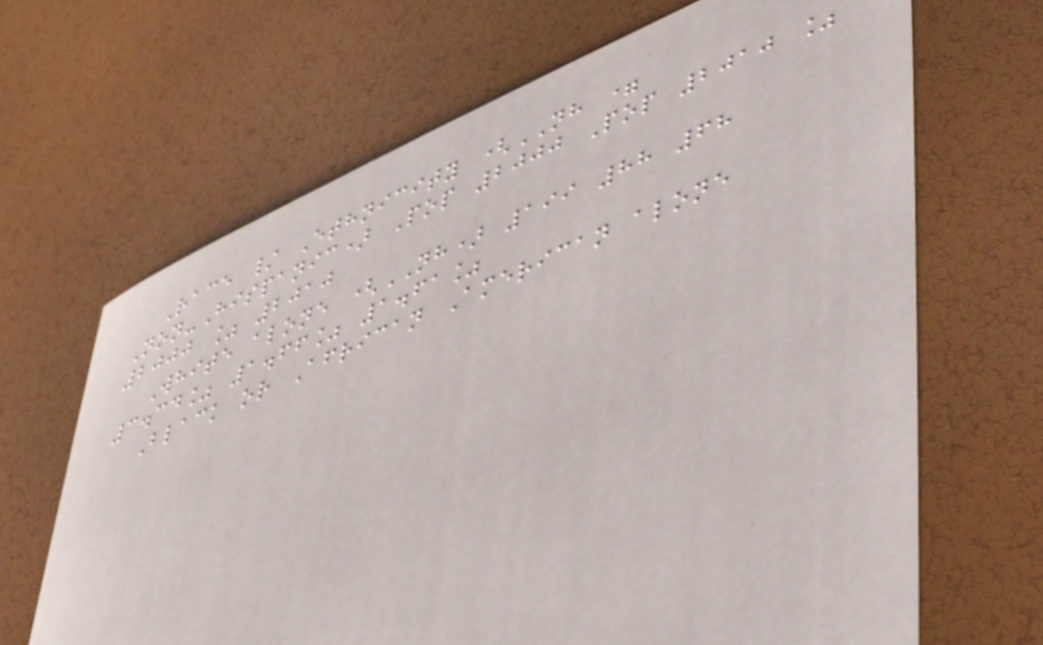Race / Ethnicity (NH =
Non-Hispanic) Pop 2000 Pop 2010 %
2000 % 2010
White alone (NH) 199 88 68
3.34% 1.66% 1.61%
Black or African American alone
